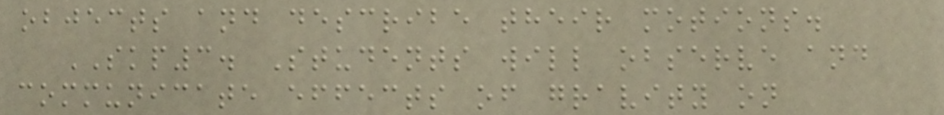objects and describe their motions.
SKP3. Students will observe and
communicate effects of gravity on
